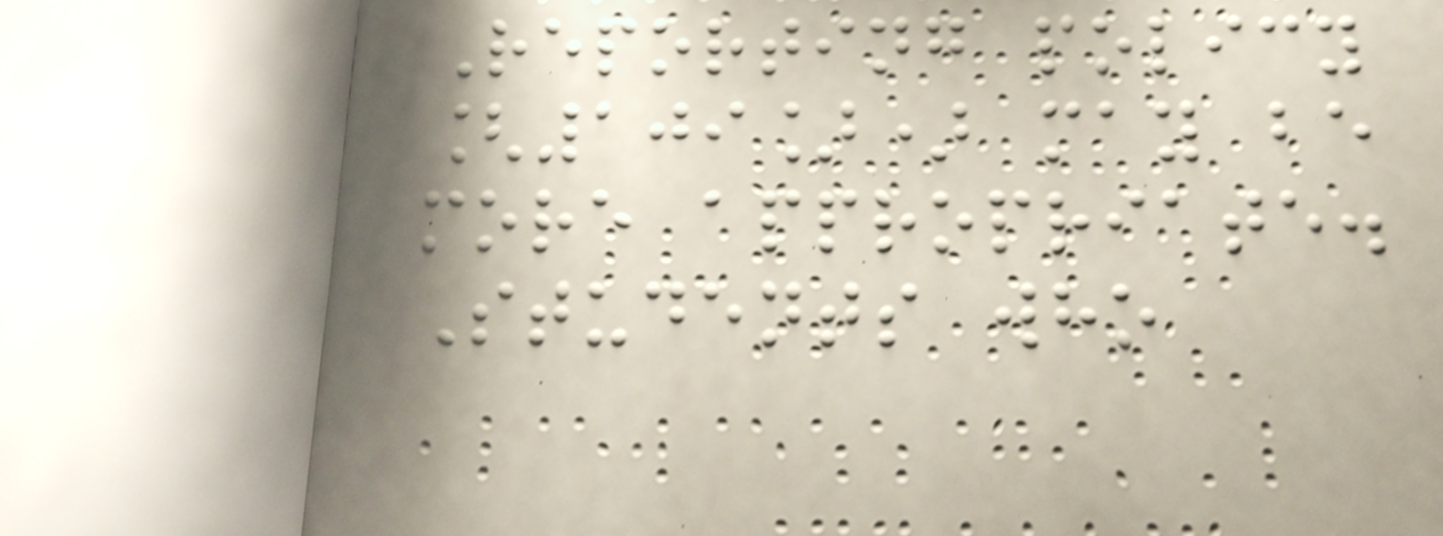Reporting policy
[109]) may be
more appropriate.
Students who
